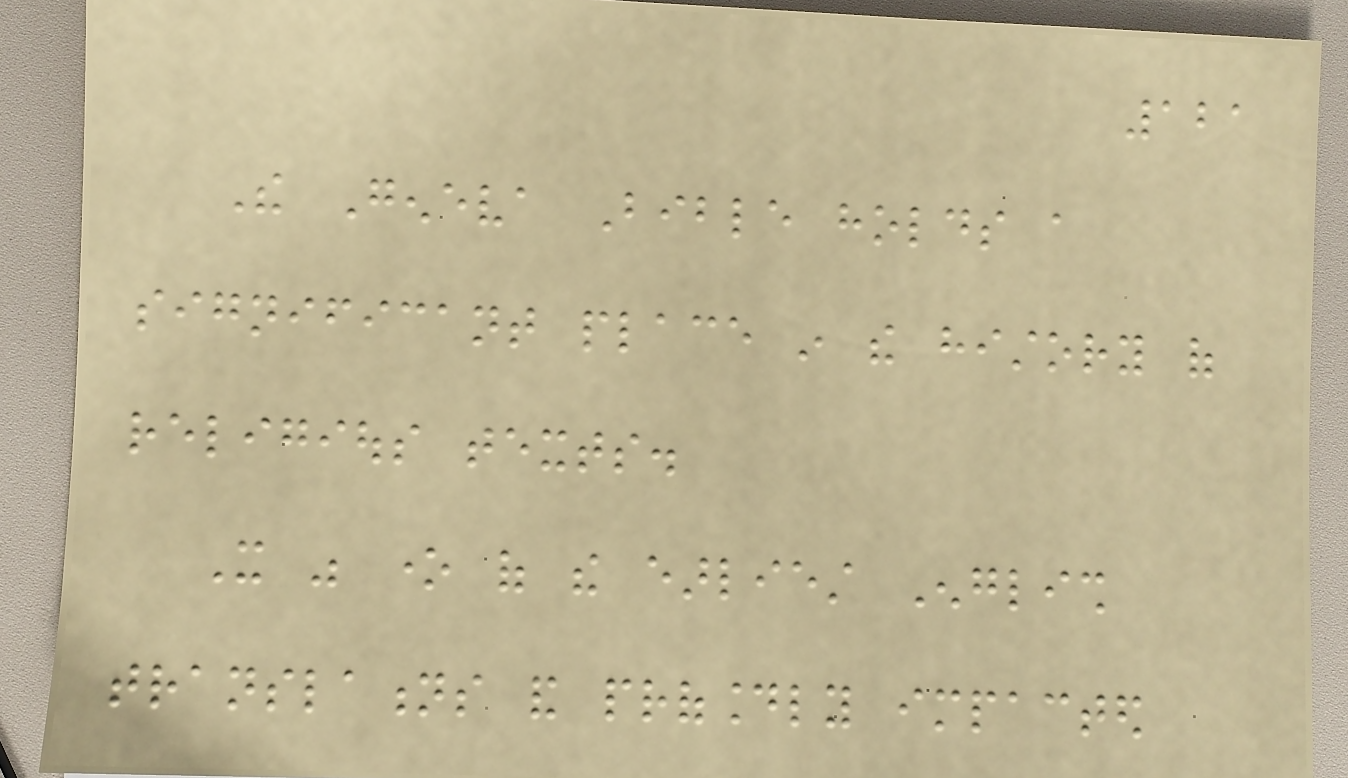121
The Geneva Bible holds a
significant place in the history of
religious texts.
It was one of the earliest English
translations and profoundly impacted
